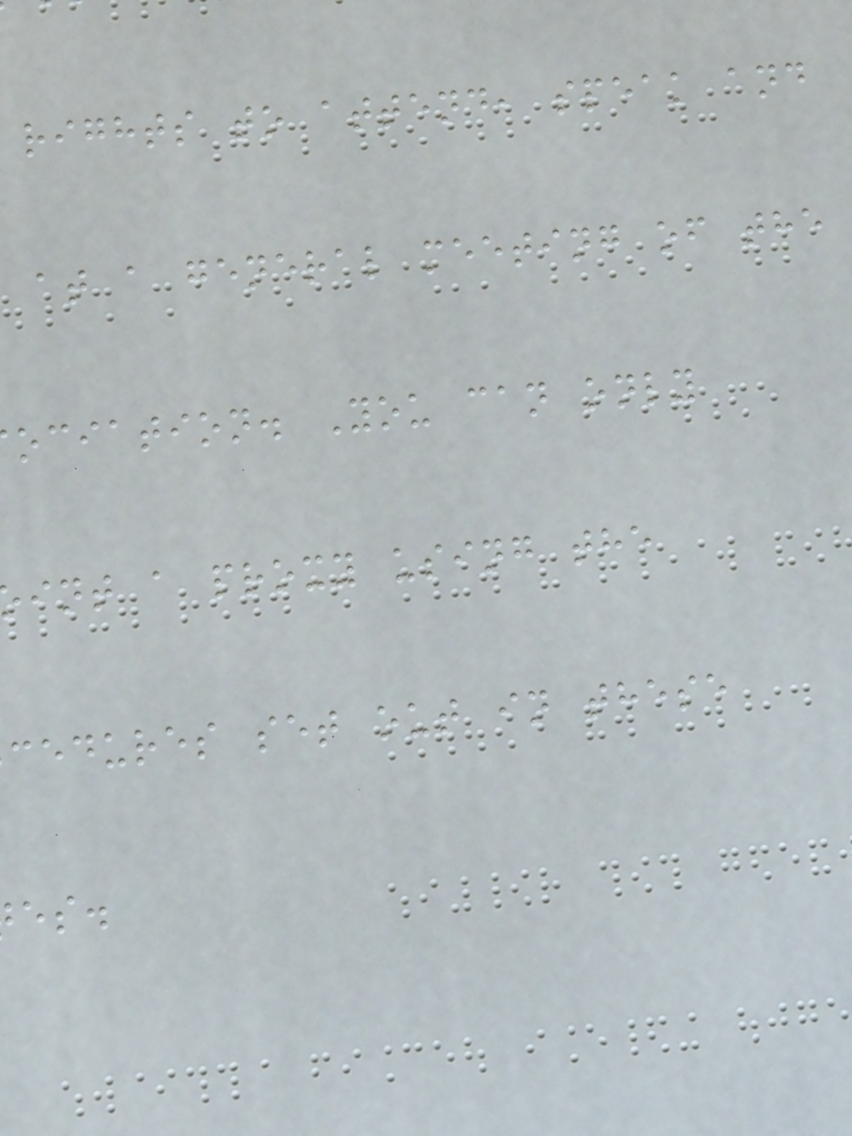rights to attend, speak and
at a general meeting of the
ociation. You can only
int a proxy using the
cedures set out in these
